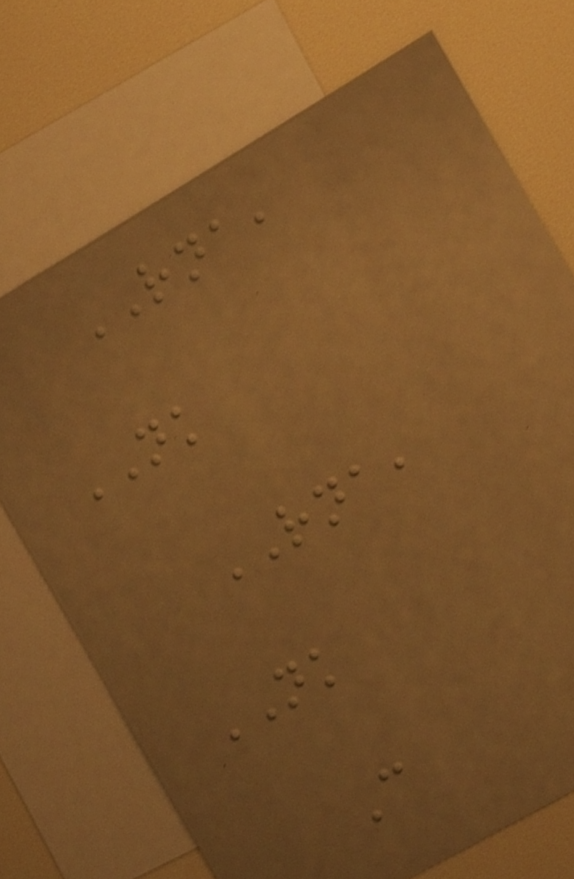RNA,
NK
RNA,
NK
C
